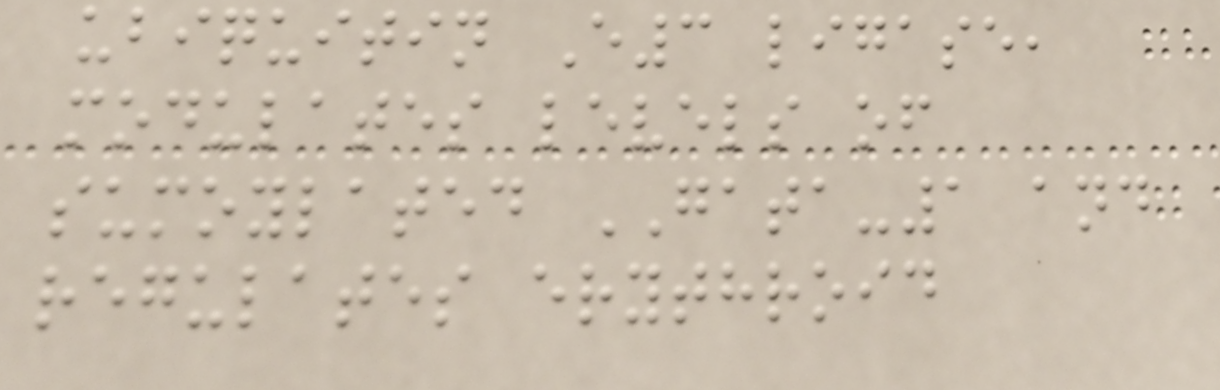ubiquitin E3 ligase,
modulates levels of
sumoylated GATA-1 and
regulates erythroid
